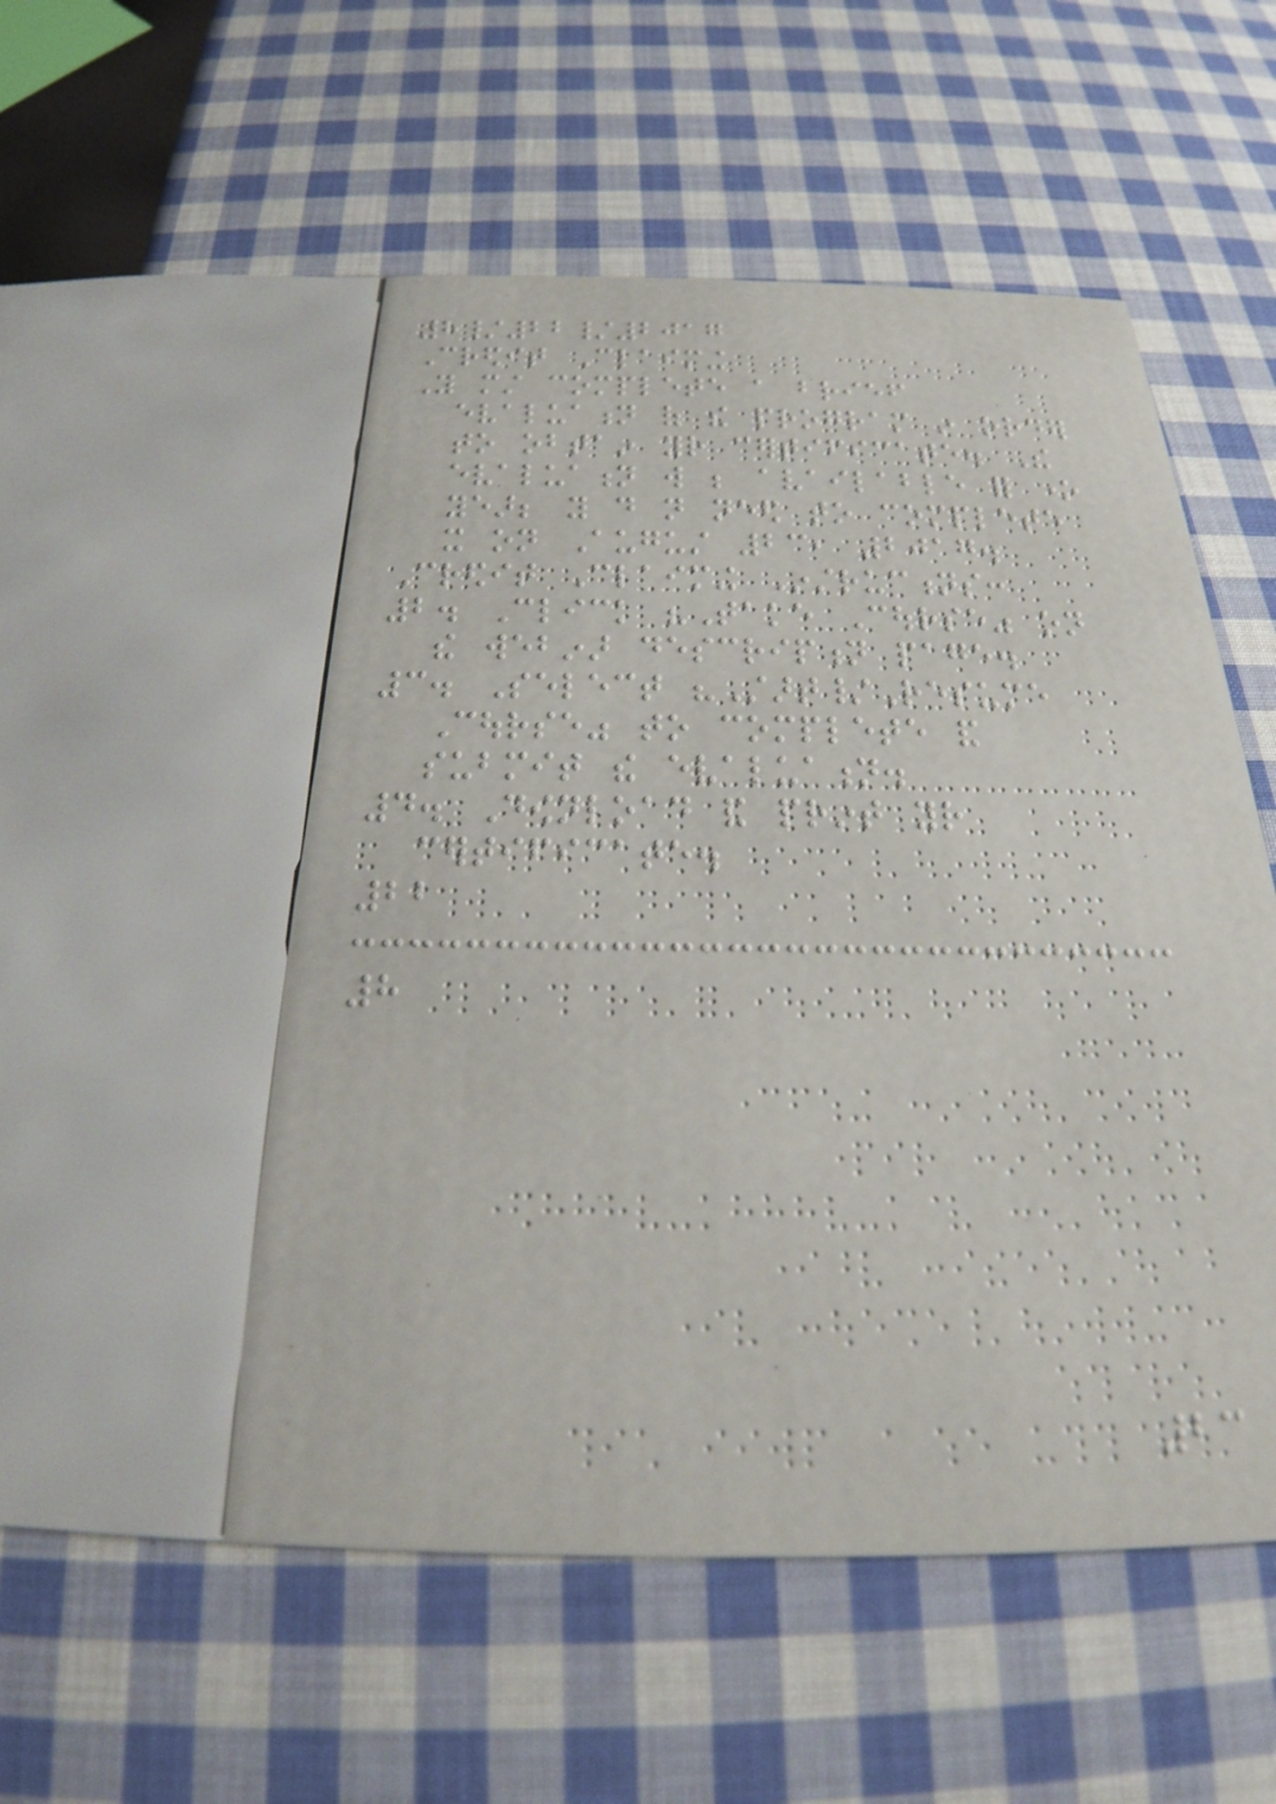8/22/2017
Credit Claiming
You must complete a brief
evaluation of the program in order
to obtain your certificate. The
evaluation will be available for one
year; you do not need to complete
it on August 23, 2017.
Credit Claiming Instructions:
2. Click "Take Course" on
the webinar description page.
3. Select "Start/Resume
Course" to complete and
submit the evaluation.
4. Download and print your
certificate.
22
8
23
